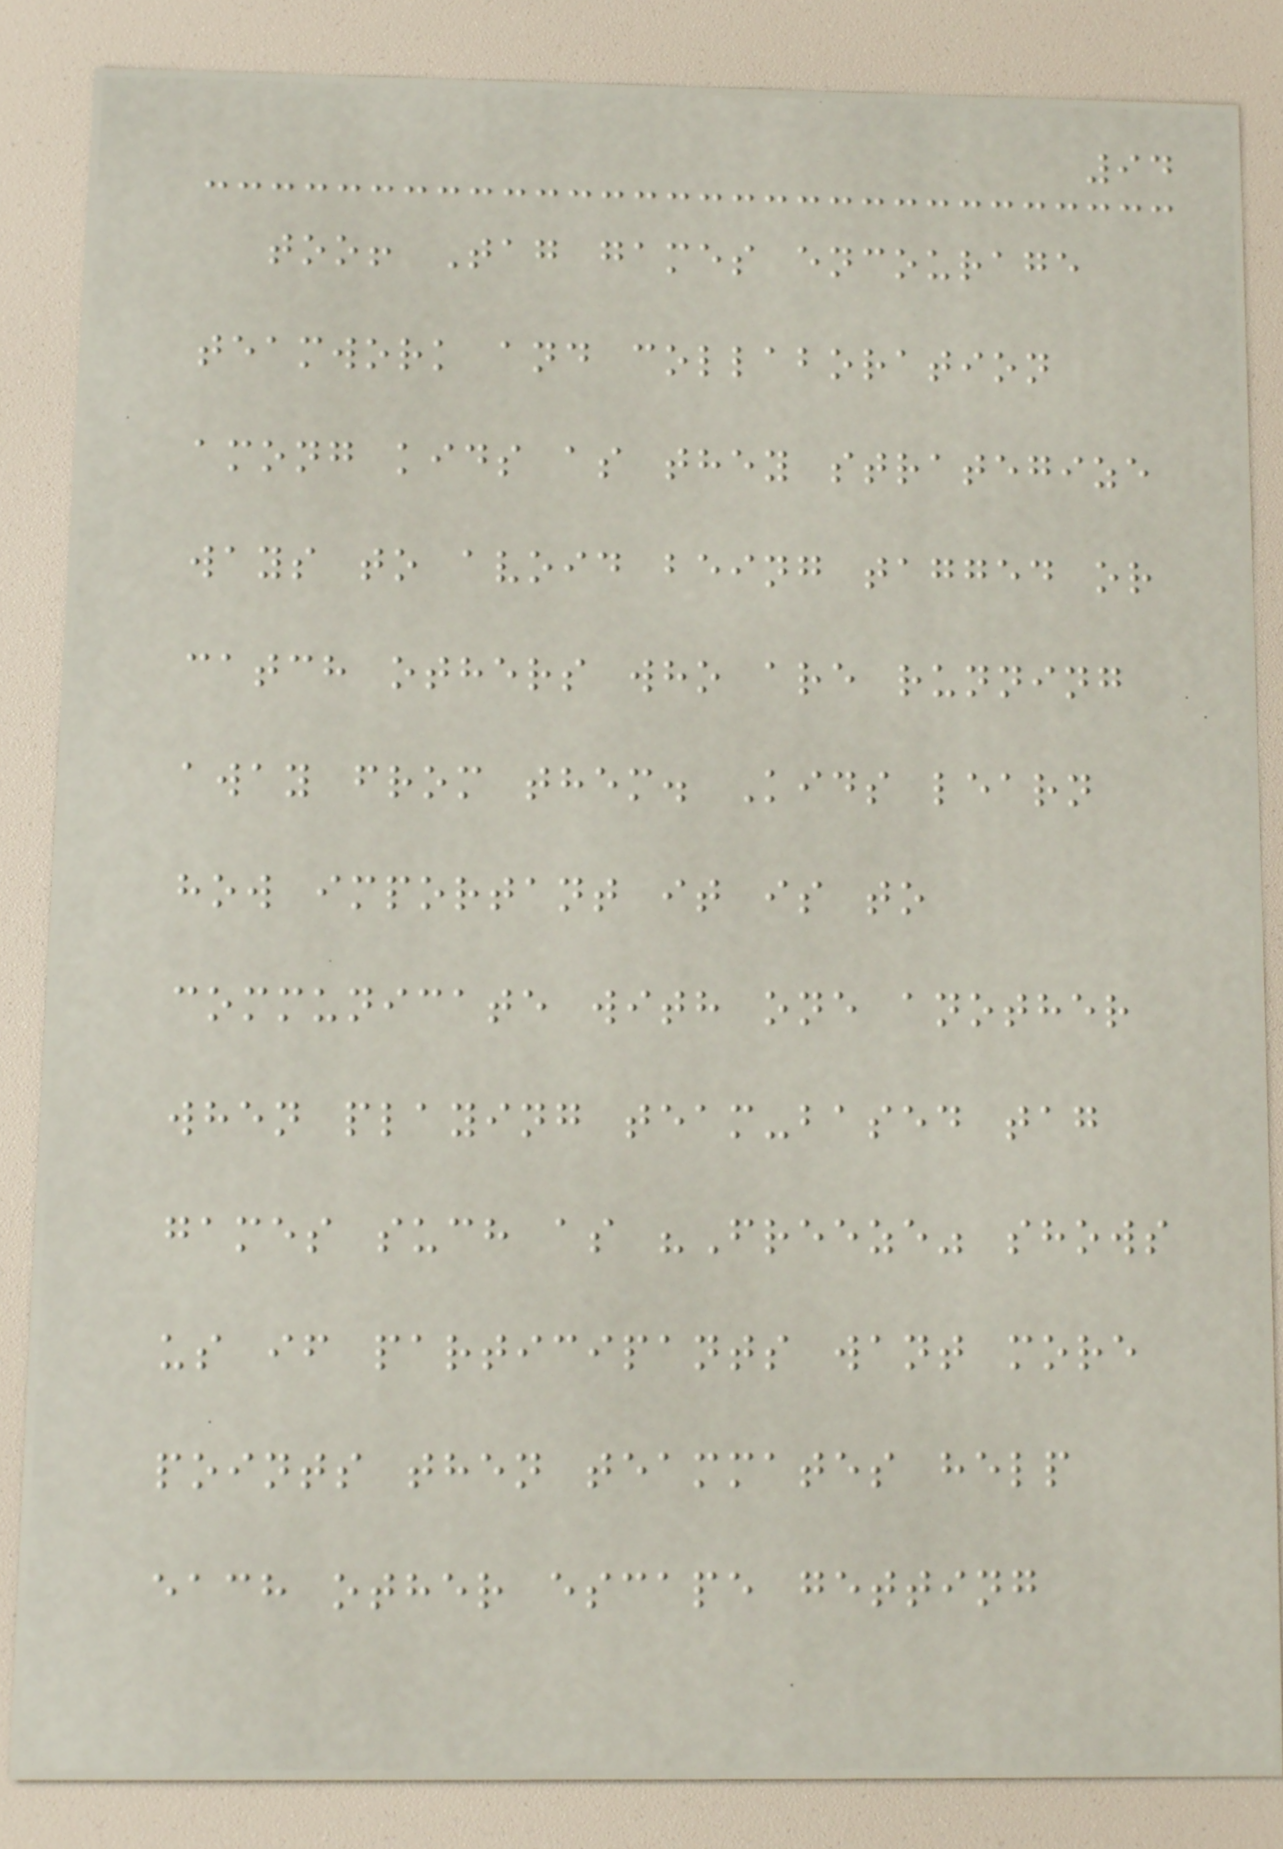94
too! Tag games encourage
teamwork and collaboration
among kids as they strategize
ways to avoid being tagged or
catch others who are running
away from them. Kids learn
how important it is to
communicate with one another
when playing team-based tag
games such as "Freeze" shows
us if participants want more
points then teammates help
each other escape getting
